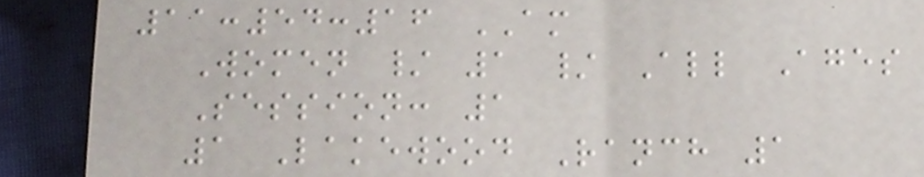11:54:16 AM
Women / 1 / All Ages
Session: 1
1 Lakewood Ranch 1
